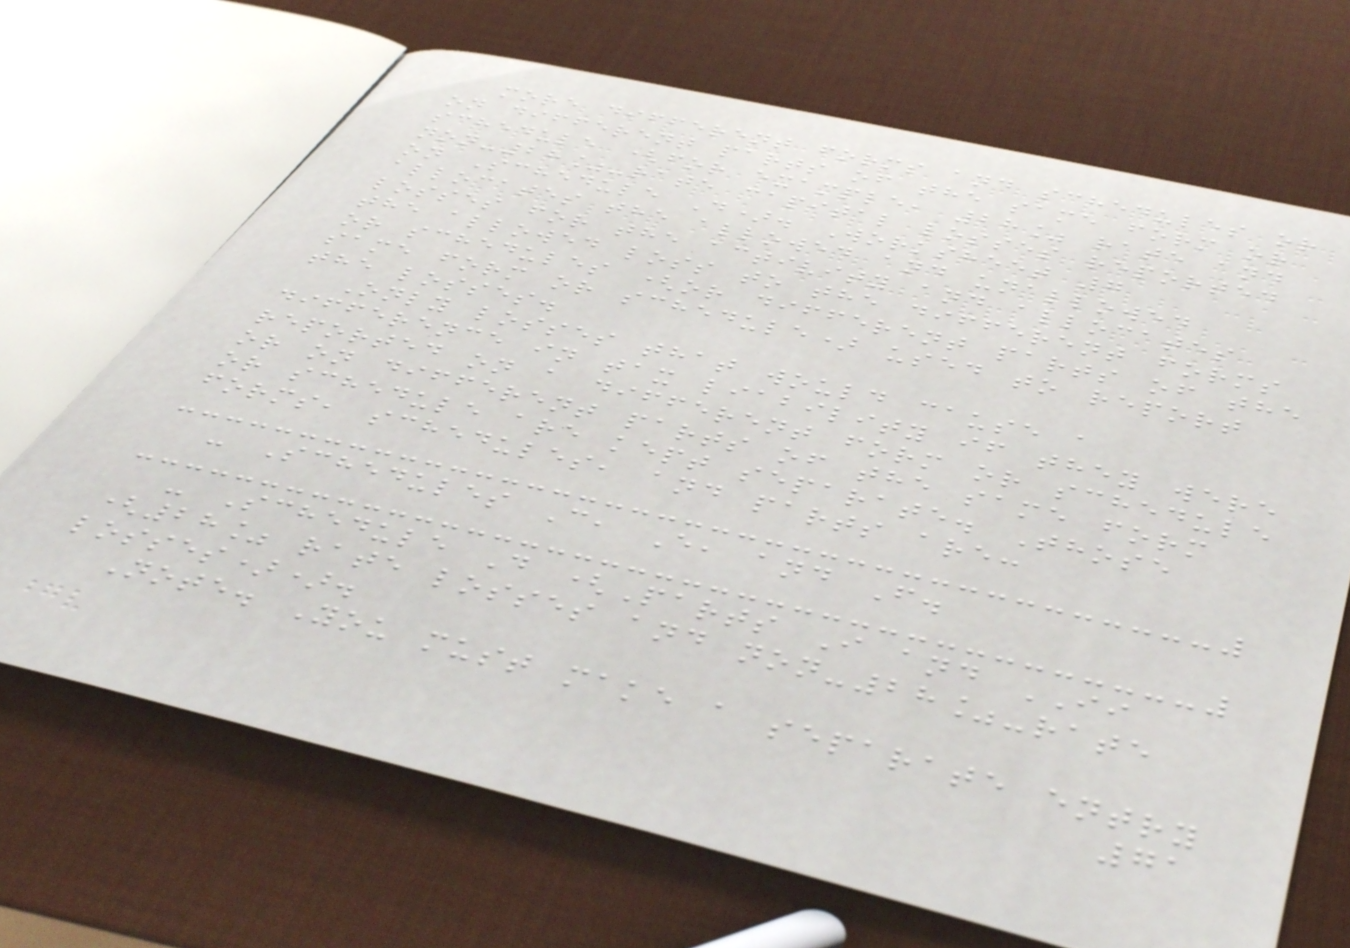more different forms and schedules or
on different parts of the same form or
schedule (for example, 28% rate and
non-28%-rate capital losses reported
on Schedule D). Worksheet 7
allocates the allowed and unallowed
losses for the activity and allocates
the allowed loss to the different forms
or schedules (or different parts of the
same form or schedule) used to report
the losses.
Only losses that would cause a
difference in tax liability if they were
reported on a different form or schedule
or on different parts of the same form
or schedule are kept separate. Those
forms, schedules, and parts are:
- Schedules C, E, and F.
- Schedule D (Parts I and II
(28% rate losses and non-28%-rate
losses)).
Note. You must make a separate entry
71
